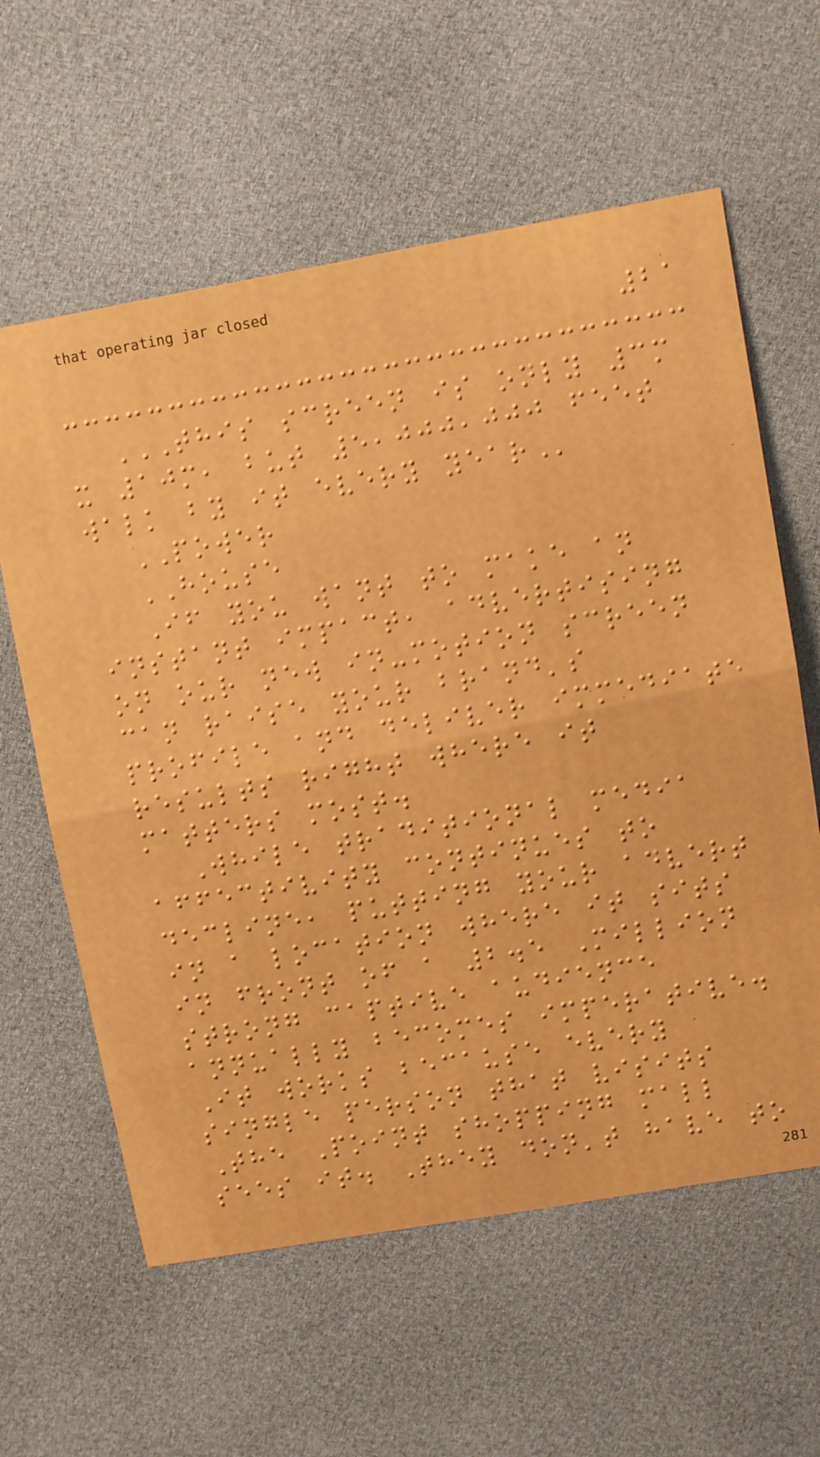21
THIS SCREEN IS ONLY 3M
X 10M, BUT 5,000,000 FEET
WALK BY IT EVERY YEAR
POWER
HOUSE
If you want to make an
instant impact, advertising
on our new in-motion screen
can raise your brand's
profile and deliver immediate
results right where it
matters most.
While traditional media
affectivity continues to
decline, putting your advert
in a location where it sits
in front of a 2.5 Million
strong captive audience
annually becomes imperative.
It works because every
single person that visits
The Point shopping mall
sees it. They don't have to
